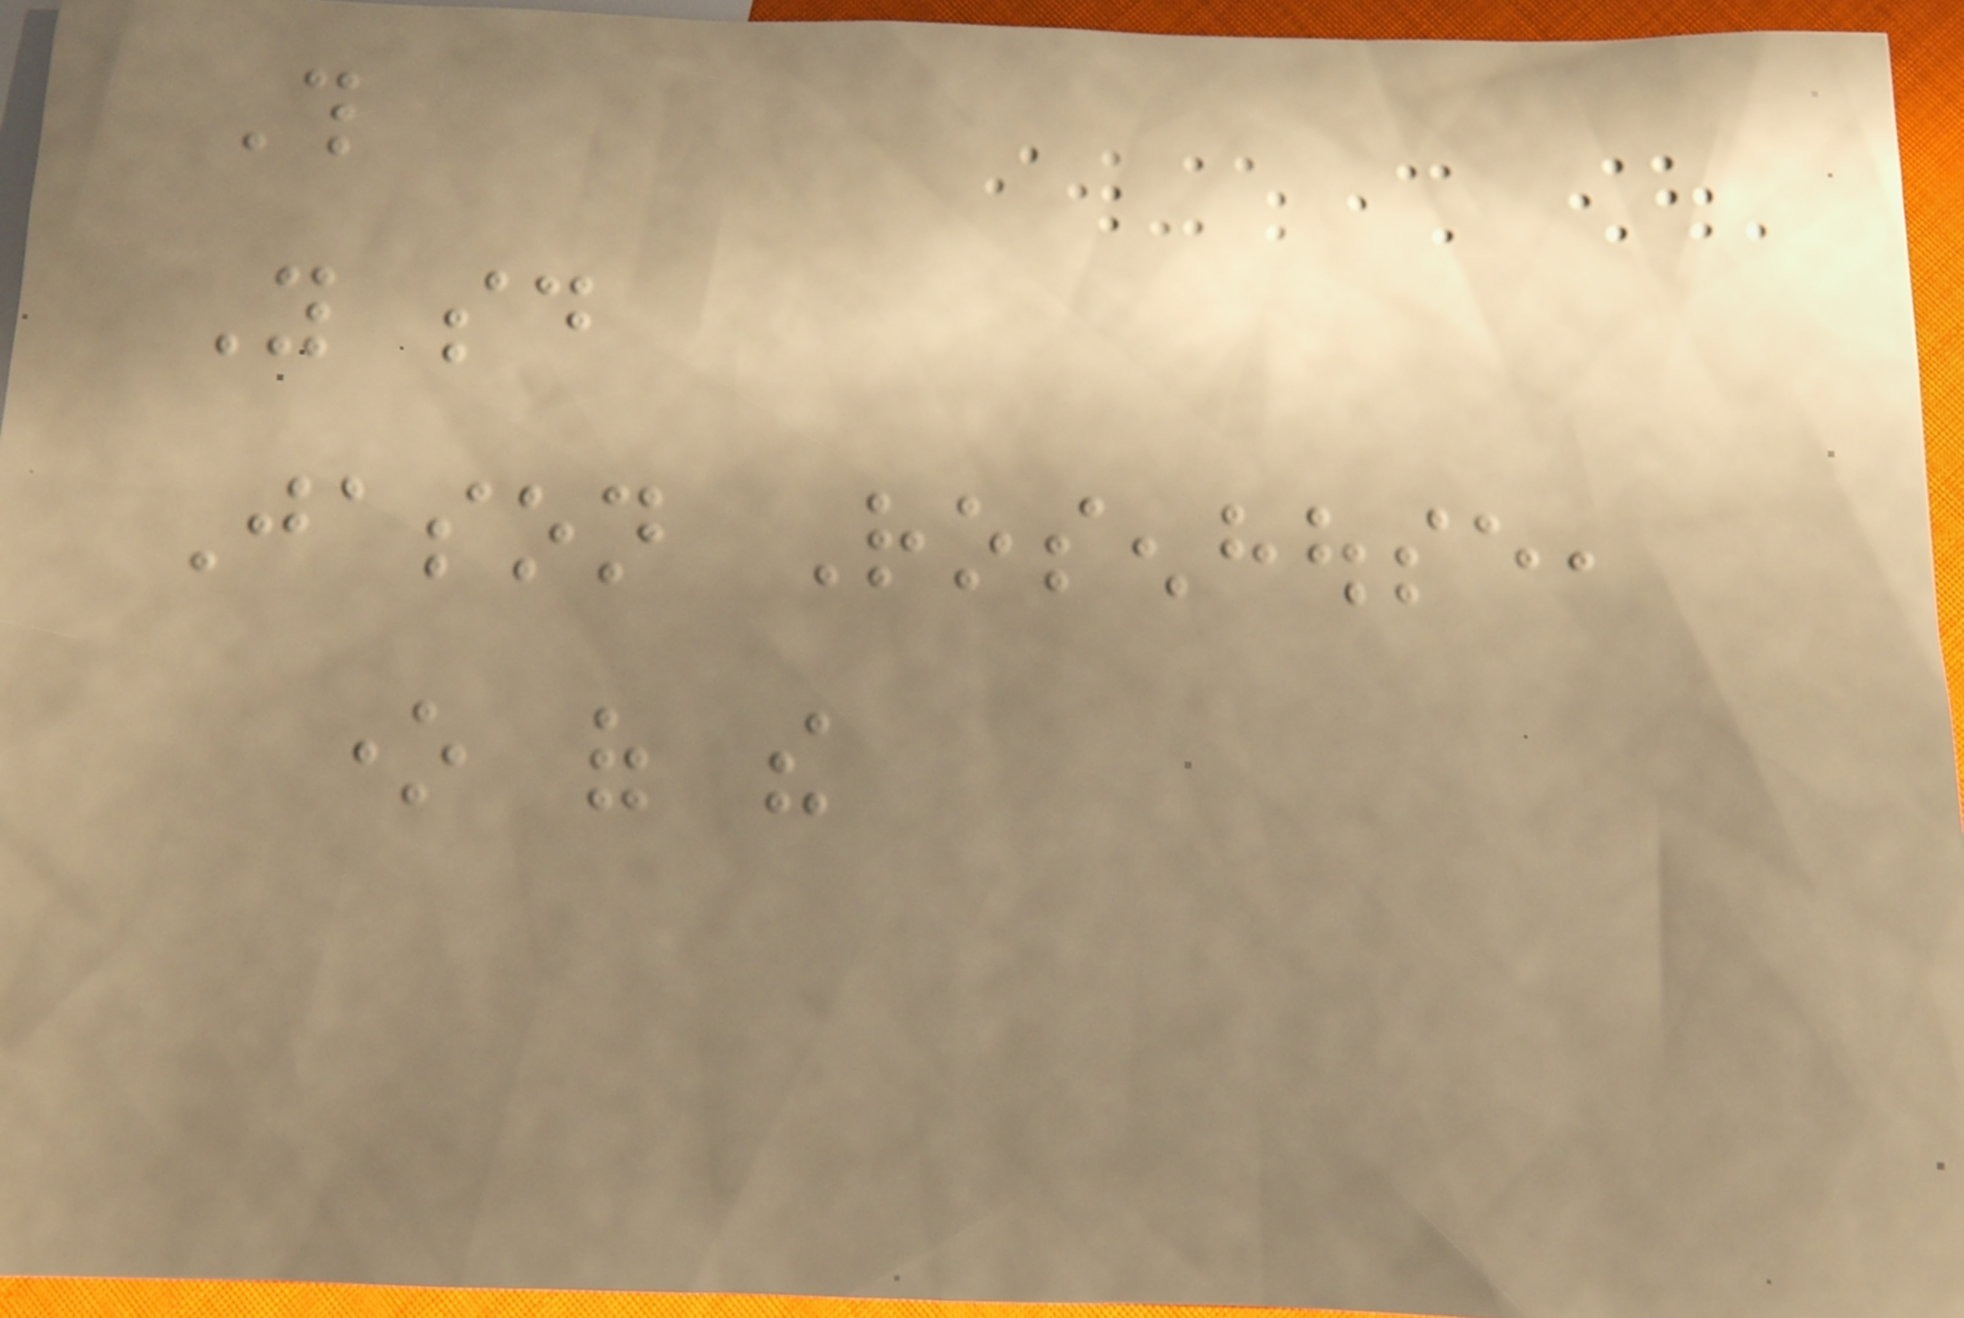This
You said
Jason Rosenhouse,
one of the
